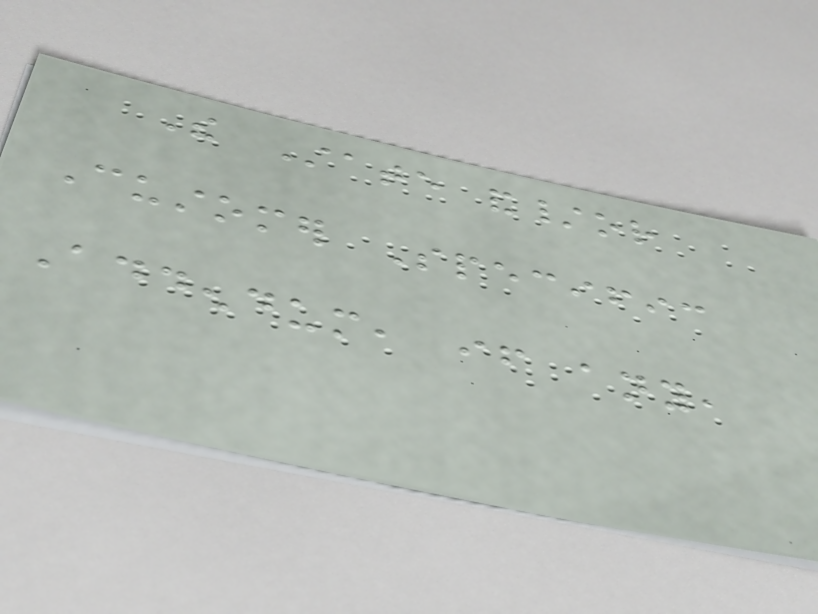The State and/or
Customer Specific
Addendum, if any,
